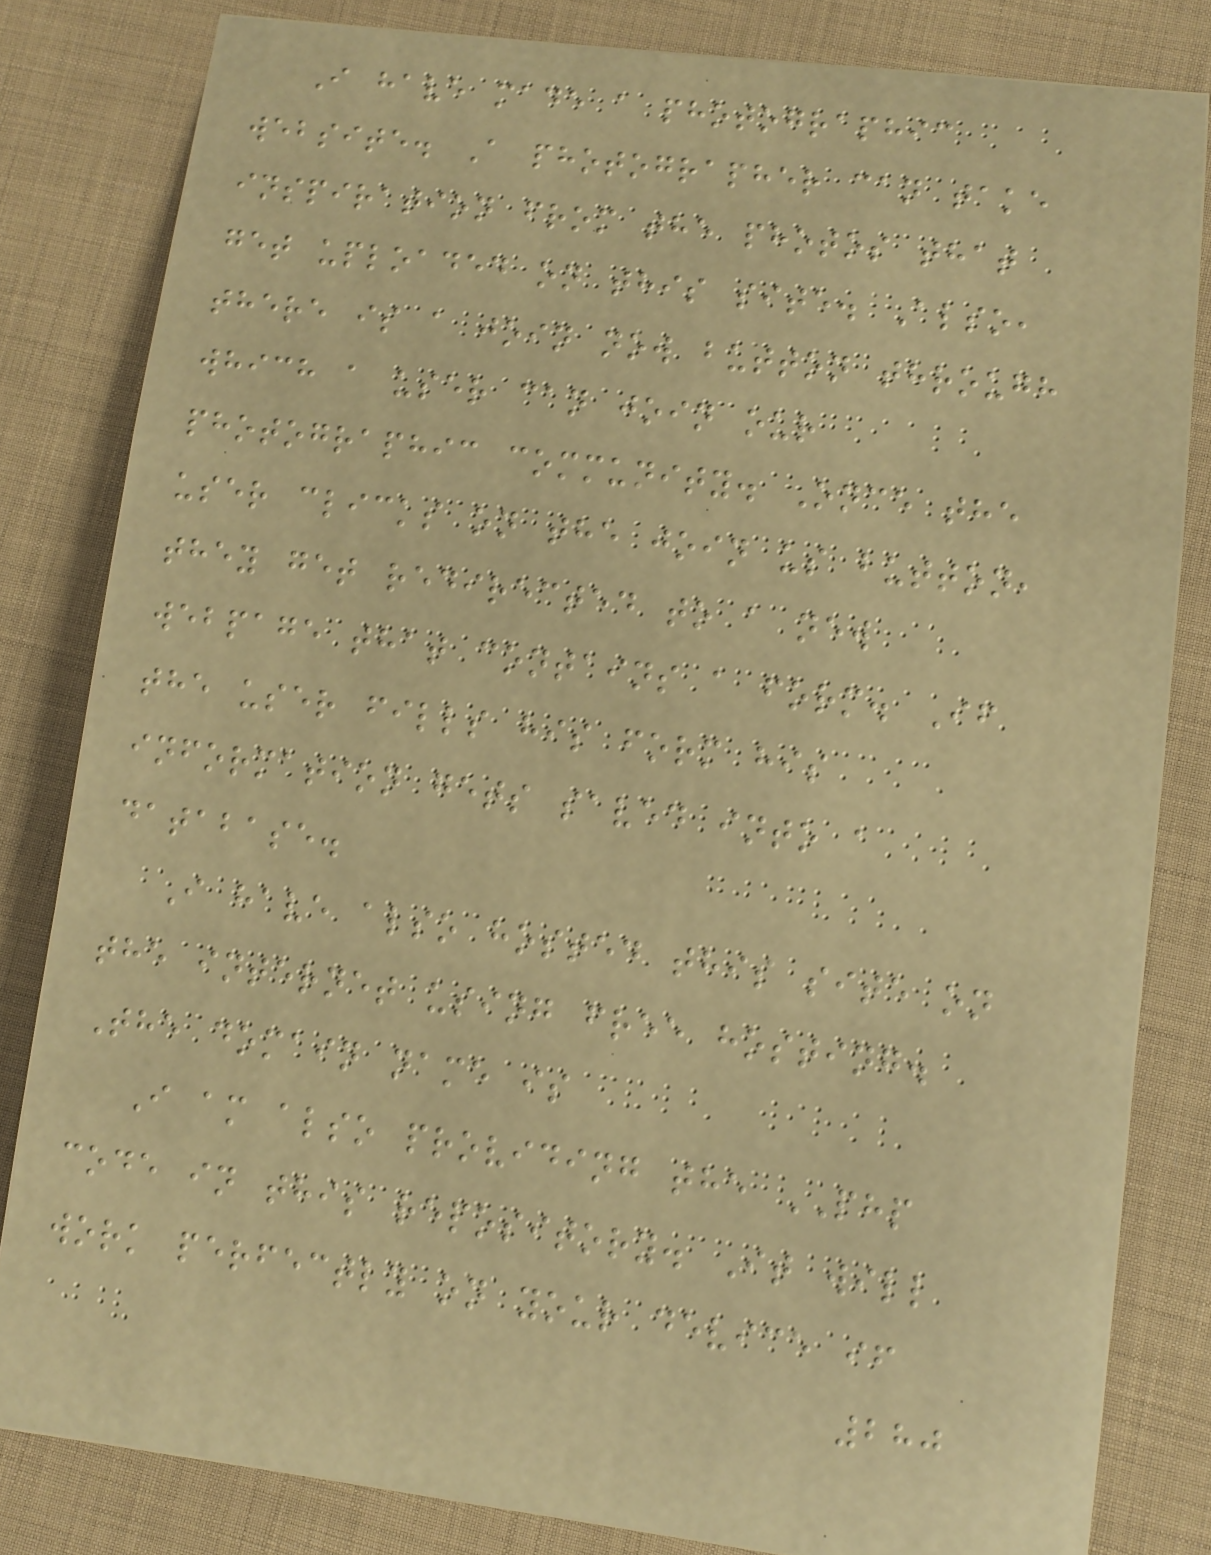I have made a photographic
website. A photographer can take
inspiration from the photos that
get uploaded on this site. Also,
there is a join now button through
which a user can join our
photographic community. Once the
user clicks on the join us button,
they get redirected to a new
webpage that contains a form. If
the user fills his form his
information gets saved into a
database.
I have also hosted this site on
the internet using free hosting.
The domain name is
I am also providing the PHP
code in this repository. It will
work perfectly on your device if
280
